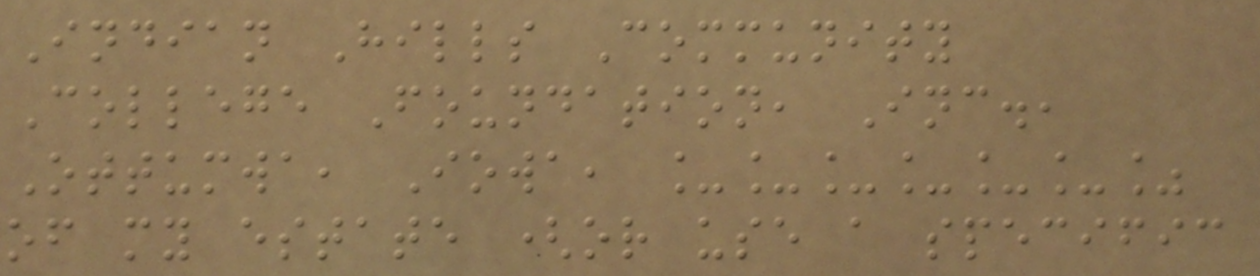Indian Hills Community
College Foundation, Inc.,
Ottumwa, Iowa, ______%
of my estate (or use a specific
